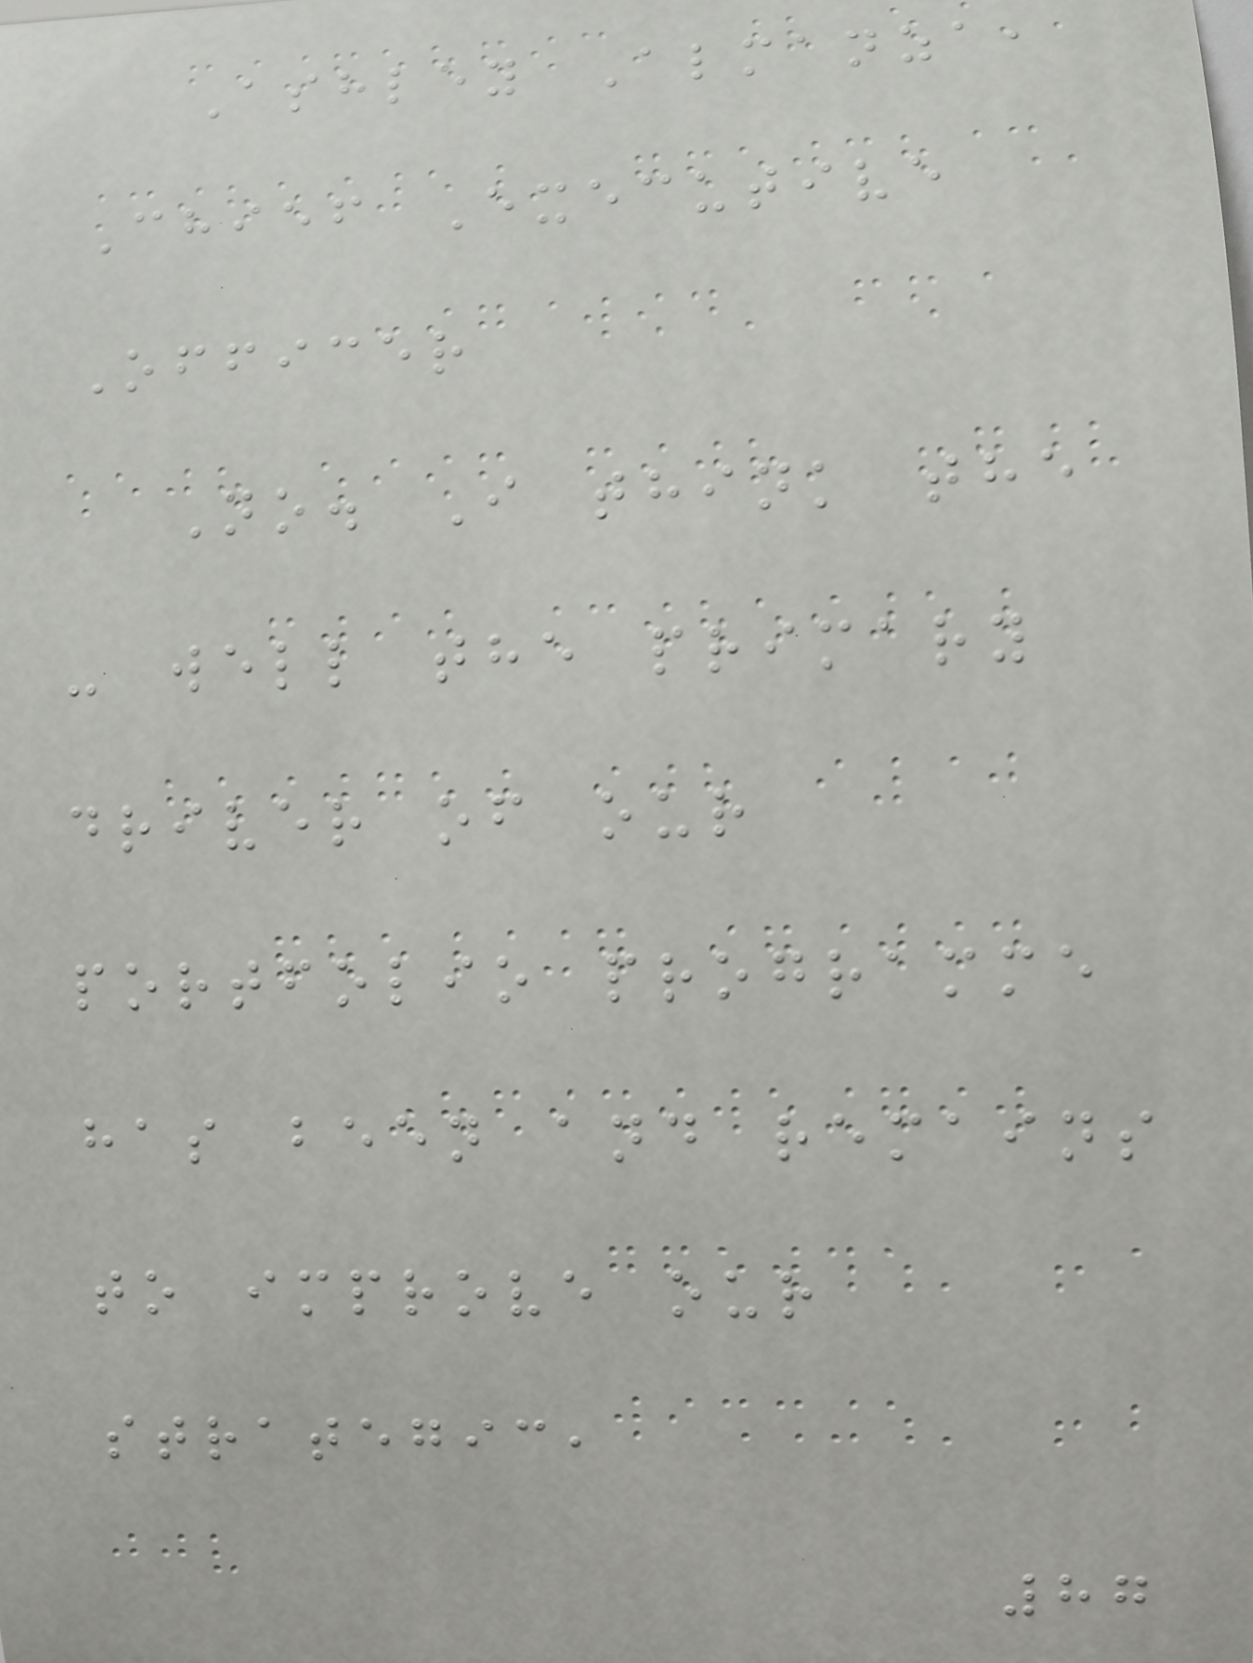Ashley Almanza,
Chief Executive
Officer
No. I think the
- well the primary
driver of our
portfolio programme
has been and remains
to improve our
strategic,
87
